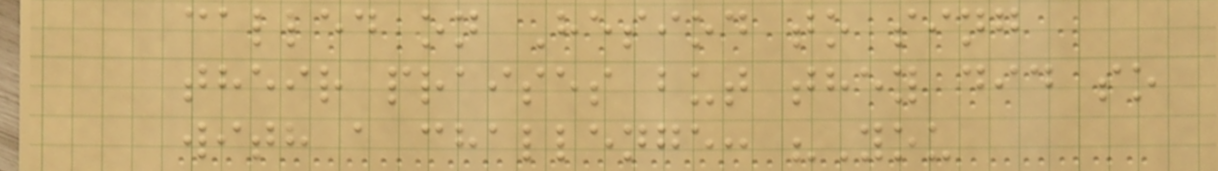called on Hesiod to sing
their praises but they did so
with a challenge: "You
